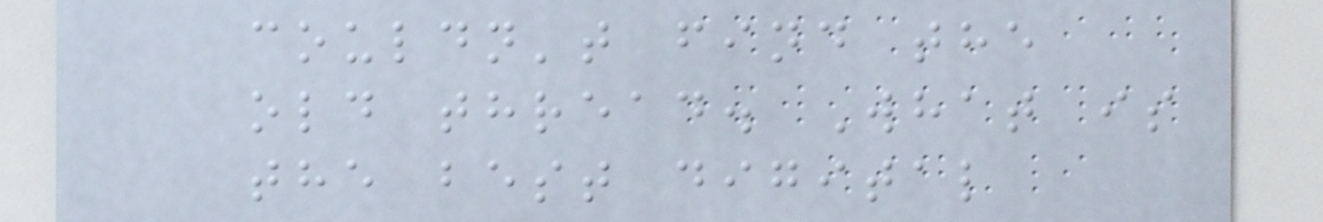couldn't find the
old thread. What is
the best digital
